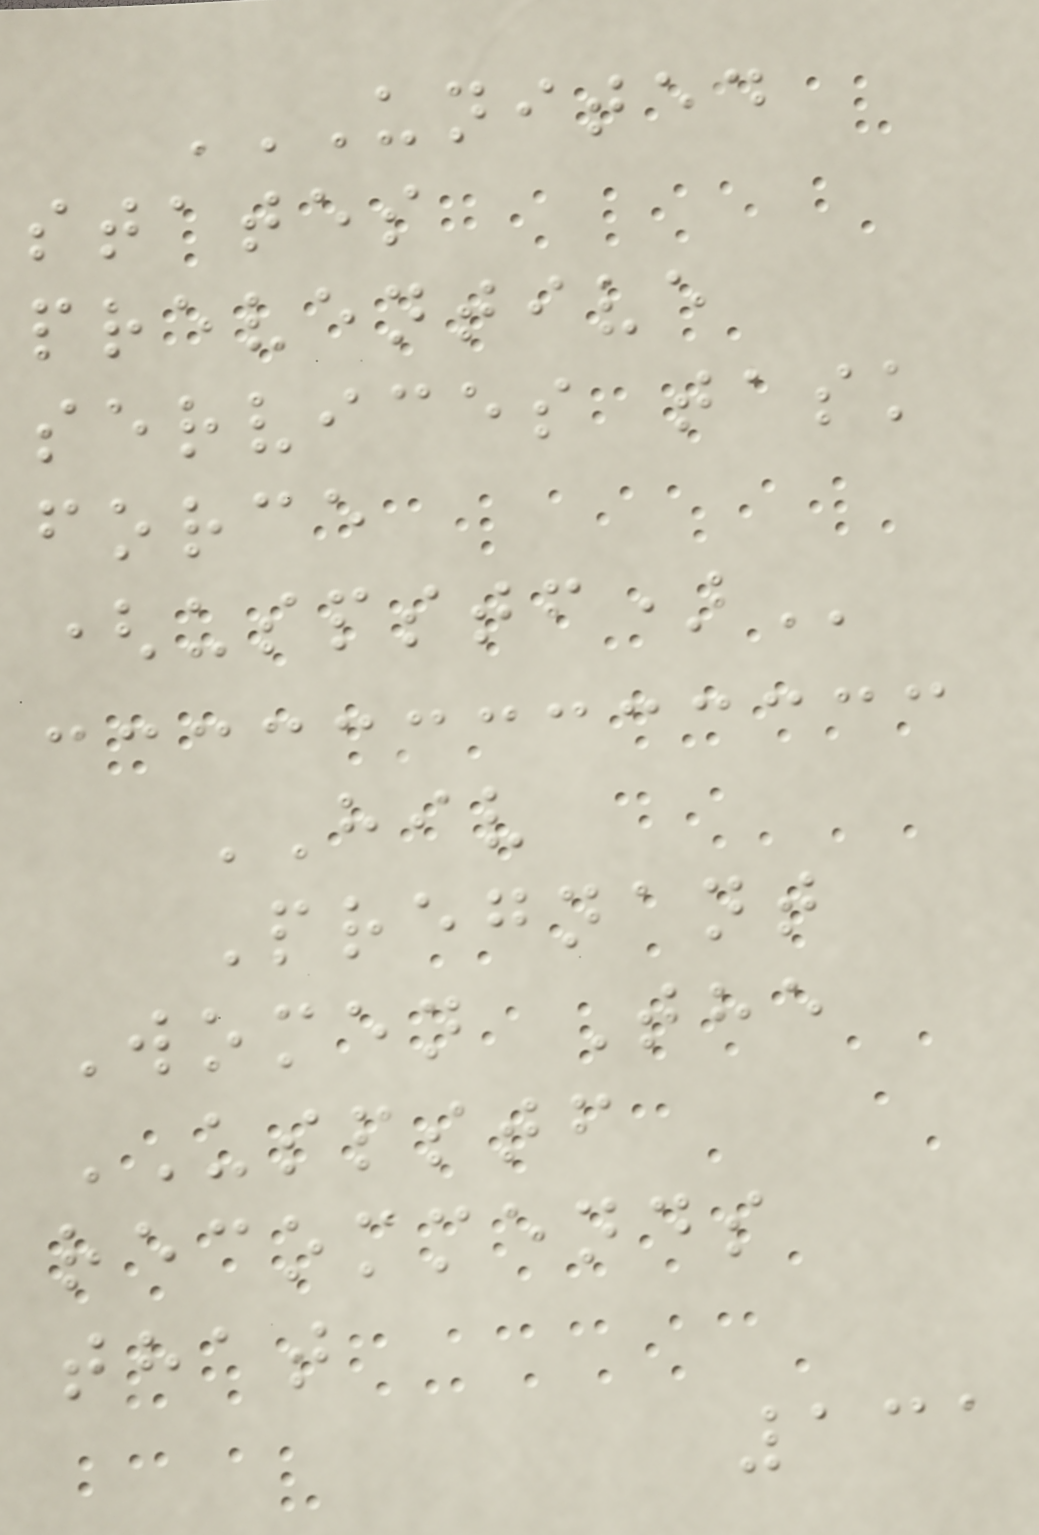UNITED
STATES
PREVENTIVE
SERVICES TASK
FORCE
(USPSTF)
HIV
Pregnant
Women The
USPSTF
recommends
that
131
